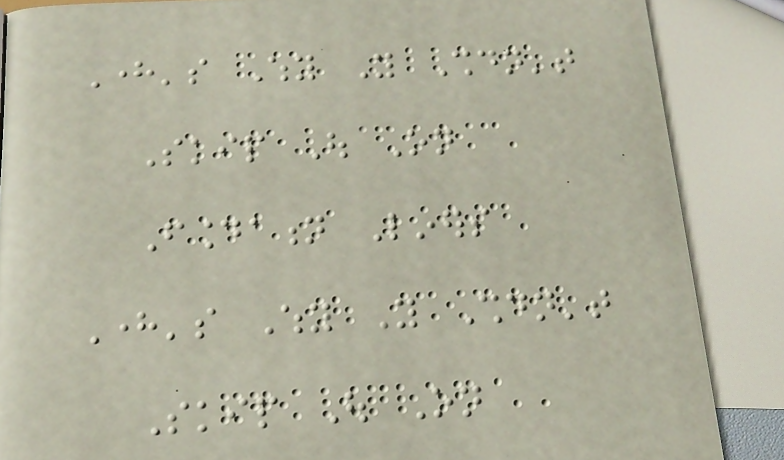Here's Why You Shouldn't
Skip Out On
Foundation Liners
Here's Why You Shouldn't
Skip Out On
